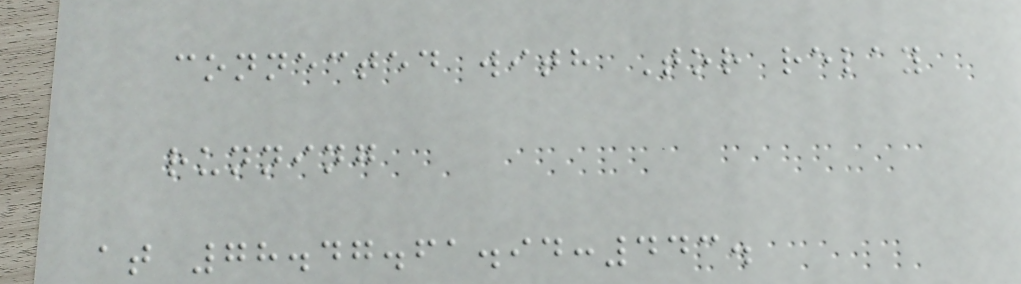connected with Tor relay
running
at 78.47.61.94:443.
